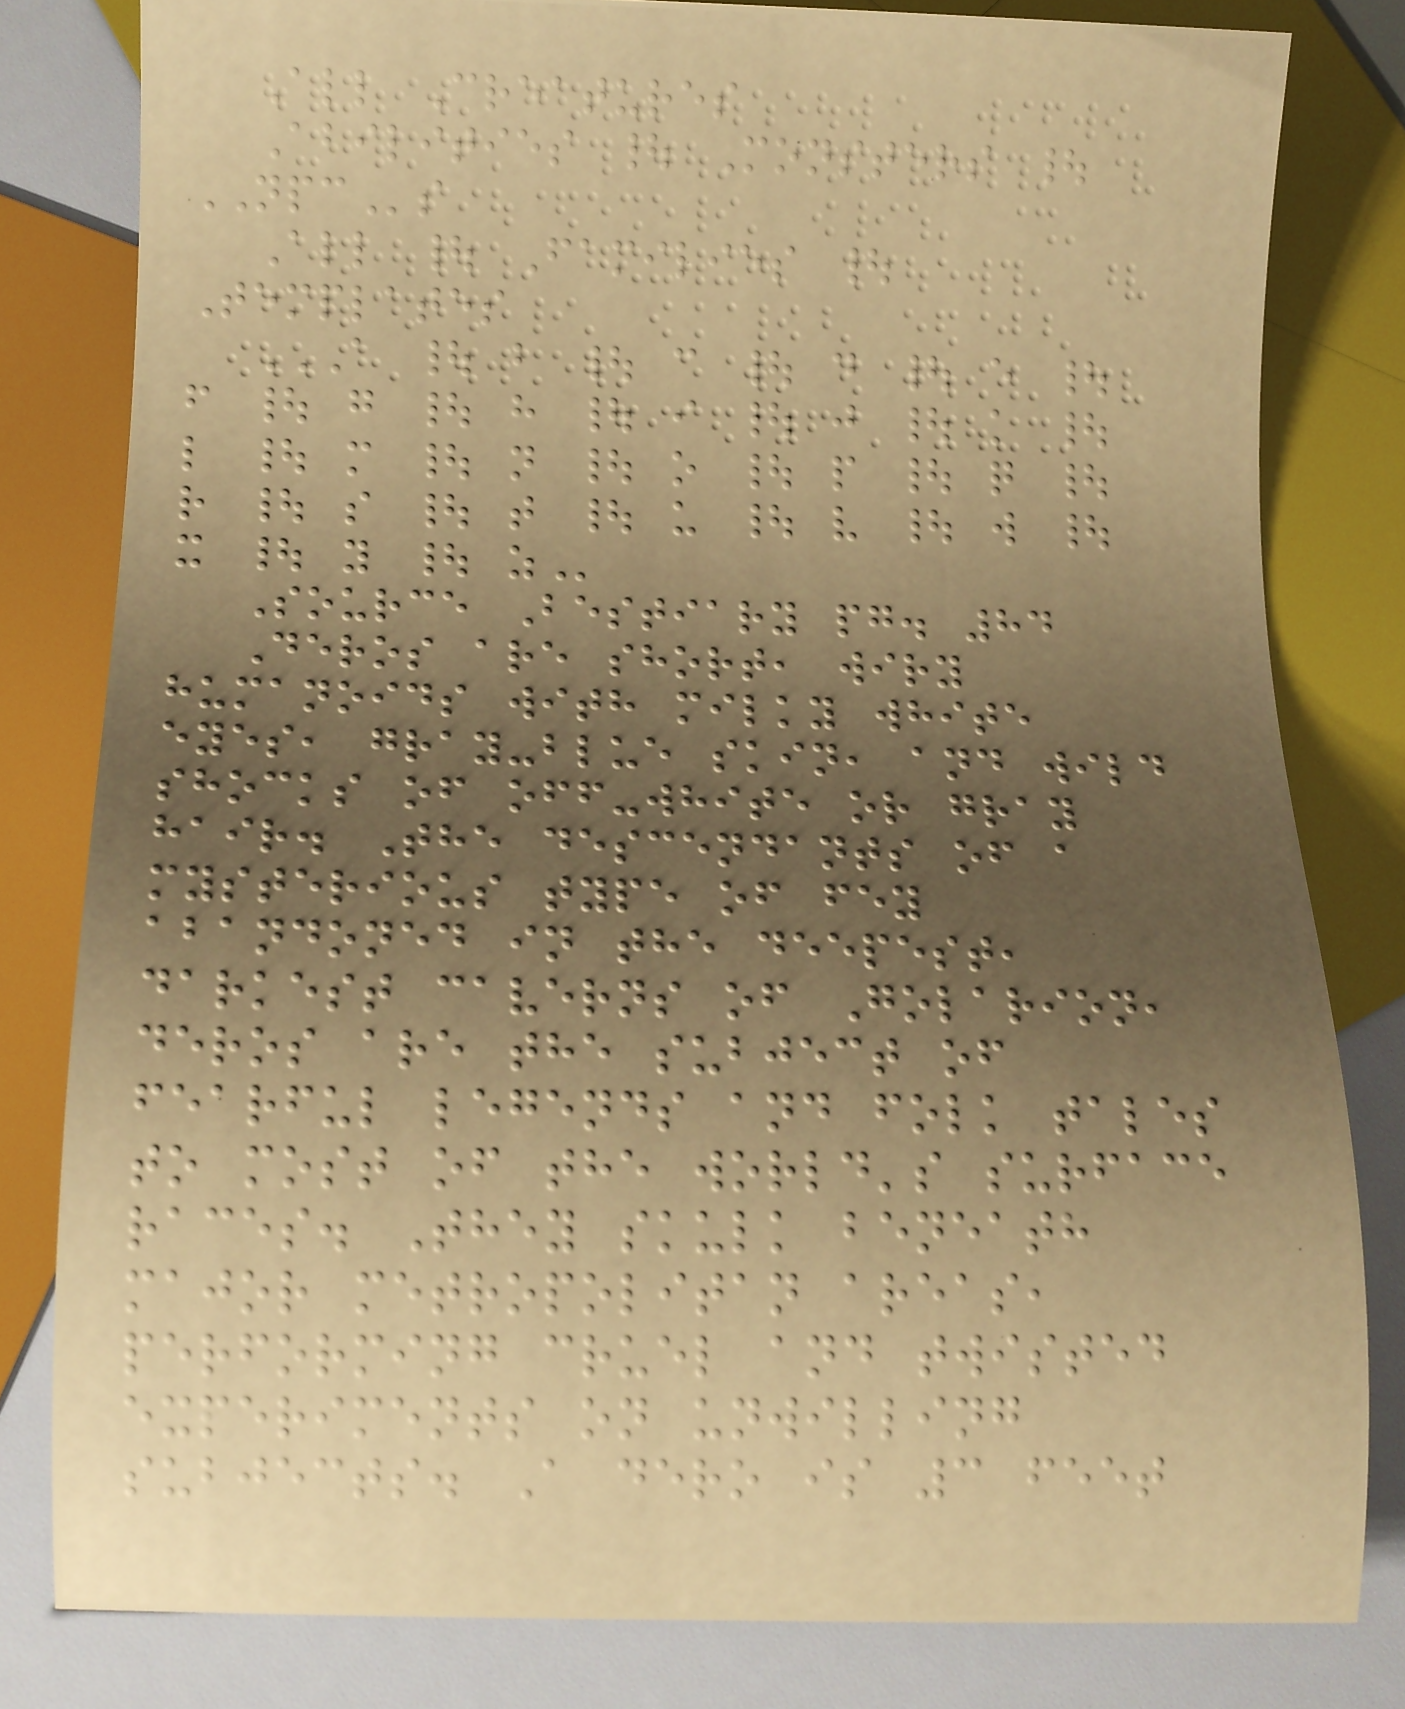All Creatures
Abilities | Monsters |
NPCs
All | Families |
Templates
A | B | C | D | E |
F | G | H | I | J | K |
L | M | N | O | P | Q |
R | S | T | U | V | W |
X | Y | Z
Source Bestiary pg. 84
Deros are short, wiry
humanoids with milky white
eyes, gray-blue skin, and wild
shocks of off-white or gray
hair. The descendants of a
mysterious type of fey
abandoned in the deepest,
darkest caverns of Golarion,
deros are the subject of
fearful legends and folk tales
to most of the world's surface
races. They skulk beneath
major metropolitan areas,
performing cruel and twisted
experiments on unwilling
subjects. A dero is 3 feet
